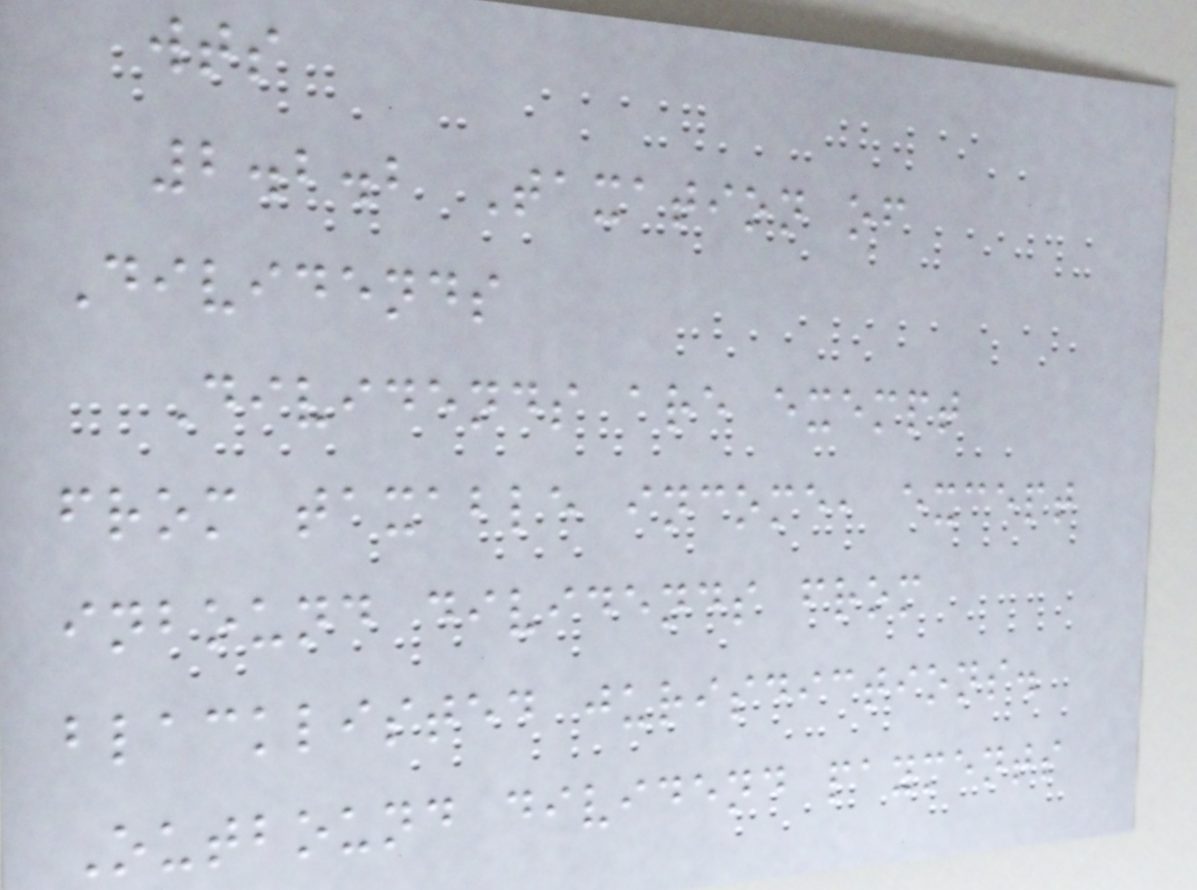wts
2.2.2 Taxation of
Dividends
Dividends are exempt
from taxable income, except
inbound dividends from
blacklisted jurisdictions.
Outbound dividend payments
